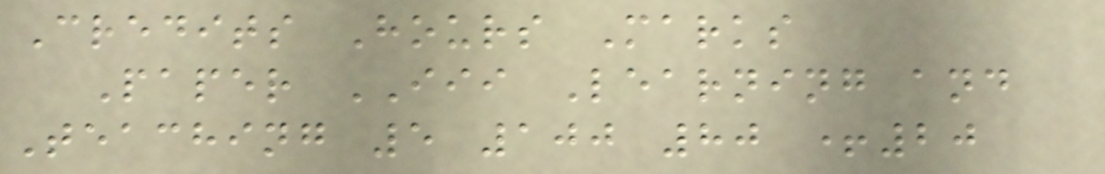Credits Hours Marks
Paper III Learning and
Teaching 5 100 80 +20
